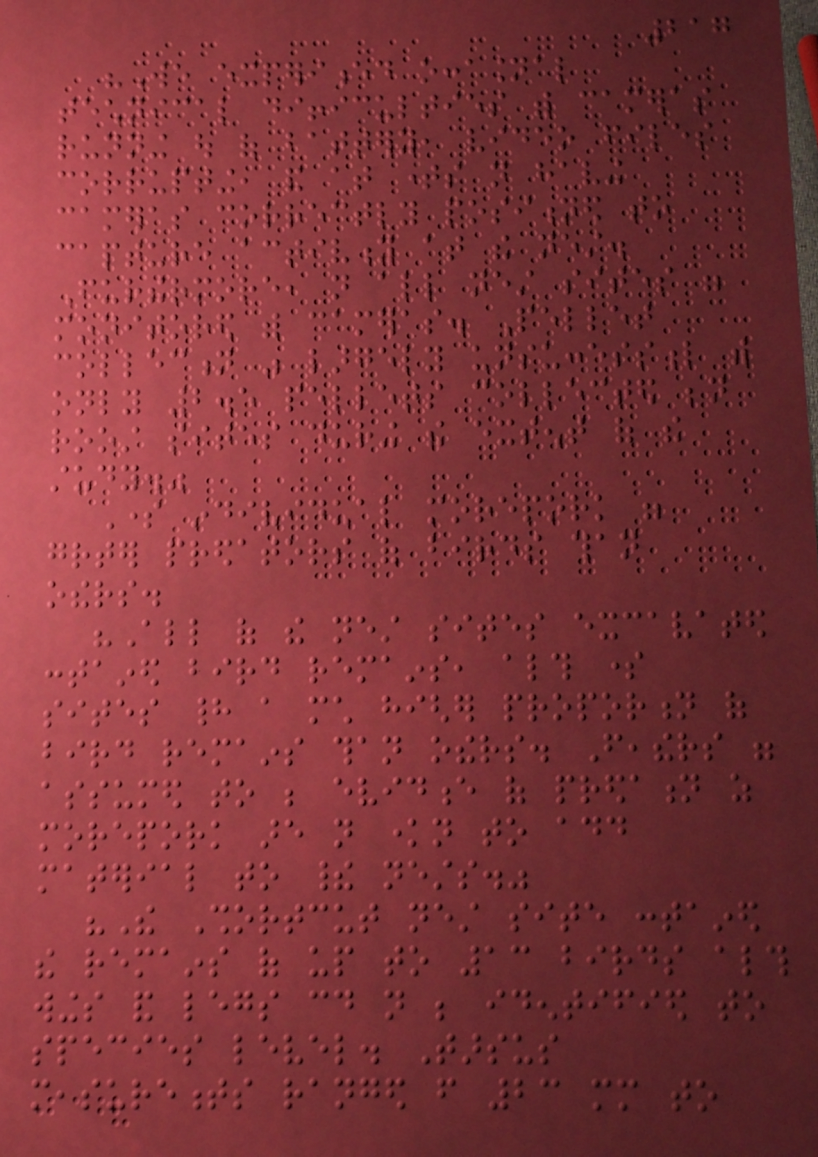217
"We experienced occasional
technical difficulties with cameras
running out of battery, video files
corrupting, and at times not having
cameras correctly positioned to
capture activity at the nest.
Furthermore, not all nest sites were
monitored with cameras. Pellet
collection was largely unsuccessful with
only 2.5 pellets collected beneath
roost sites during the extent of the
study."
Some individual morepork were
greater predators of birds than
others.
"All of the nest sites excavated
contained bird remains, although some
sites had a much higher proportion of
bird remains than others. Feathers were
assumed to be evidence of predation as
morepork are not known to add
material to their nests."
"The Shortcut nest site contained
the remains of up to 13 birds although
wings and legs could not be identified to
species level. Tarsus
measurements ranged from 23 mm to
